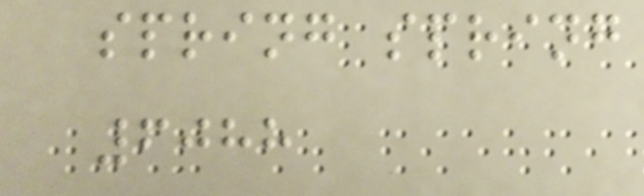spring spring
6088
